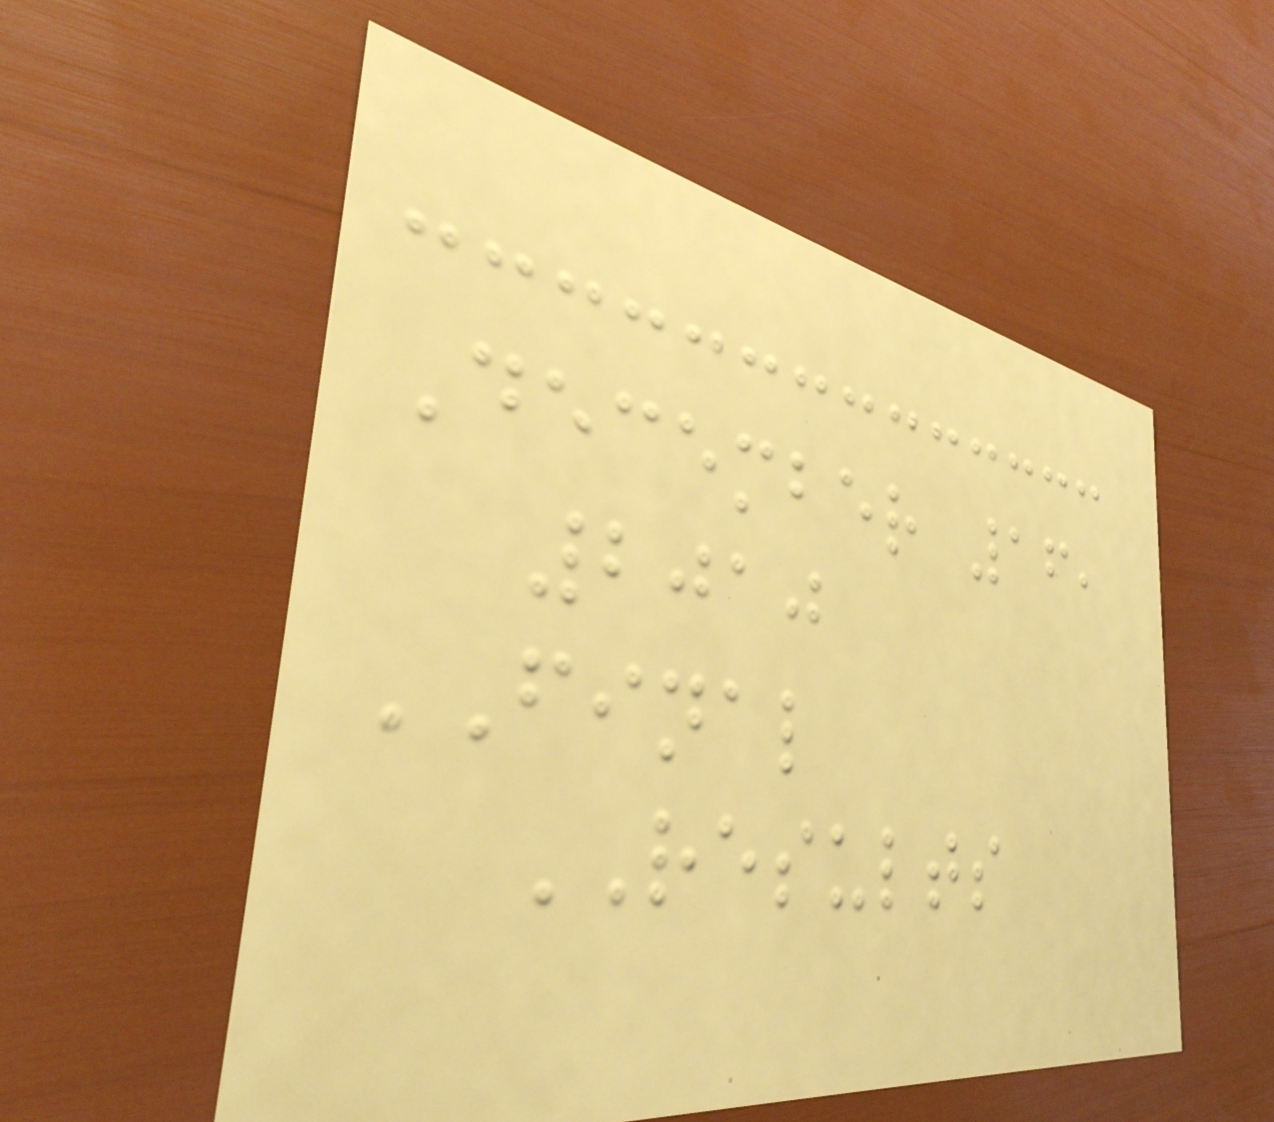December 16,
2010
FINAL
RESULTS
